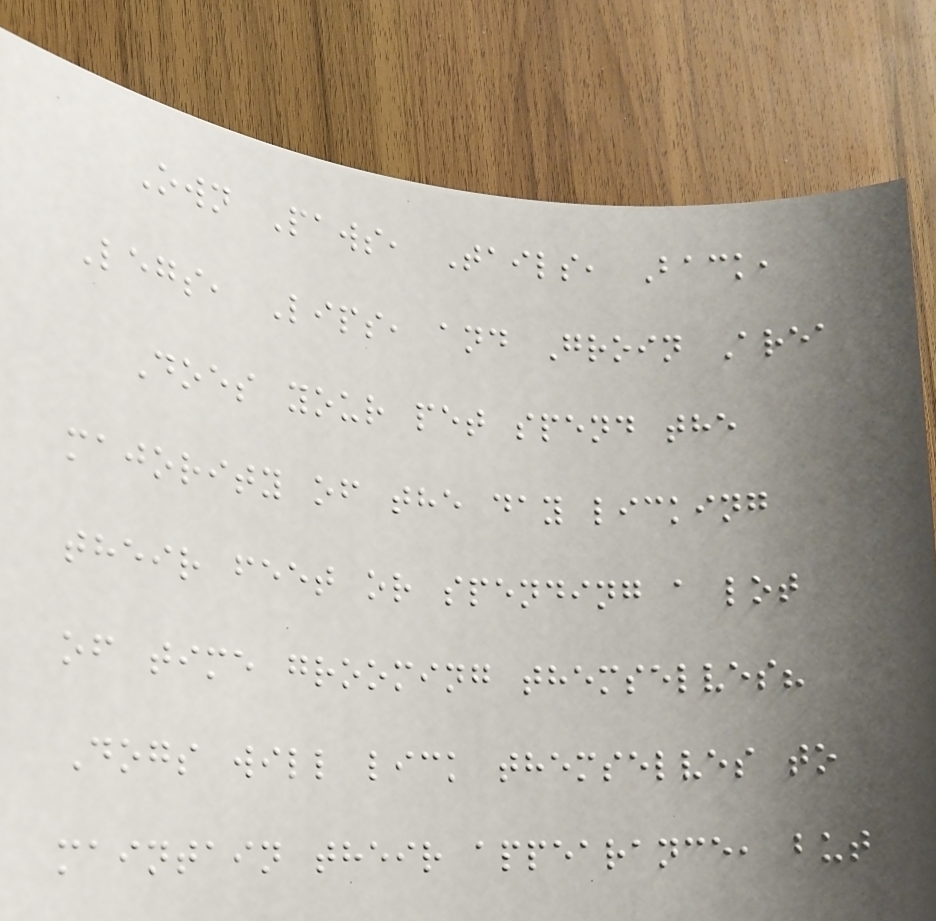Own Paws, Tails, Back,
Legs, Lips, and Groin Area
Does your pet spend the
majority of the day licking
their feet or spending a lot
of time grooming themselves?
Dogs will lick themselves to
maintain their appearance, but
